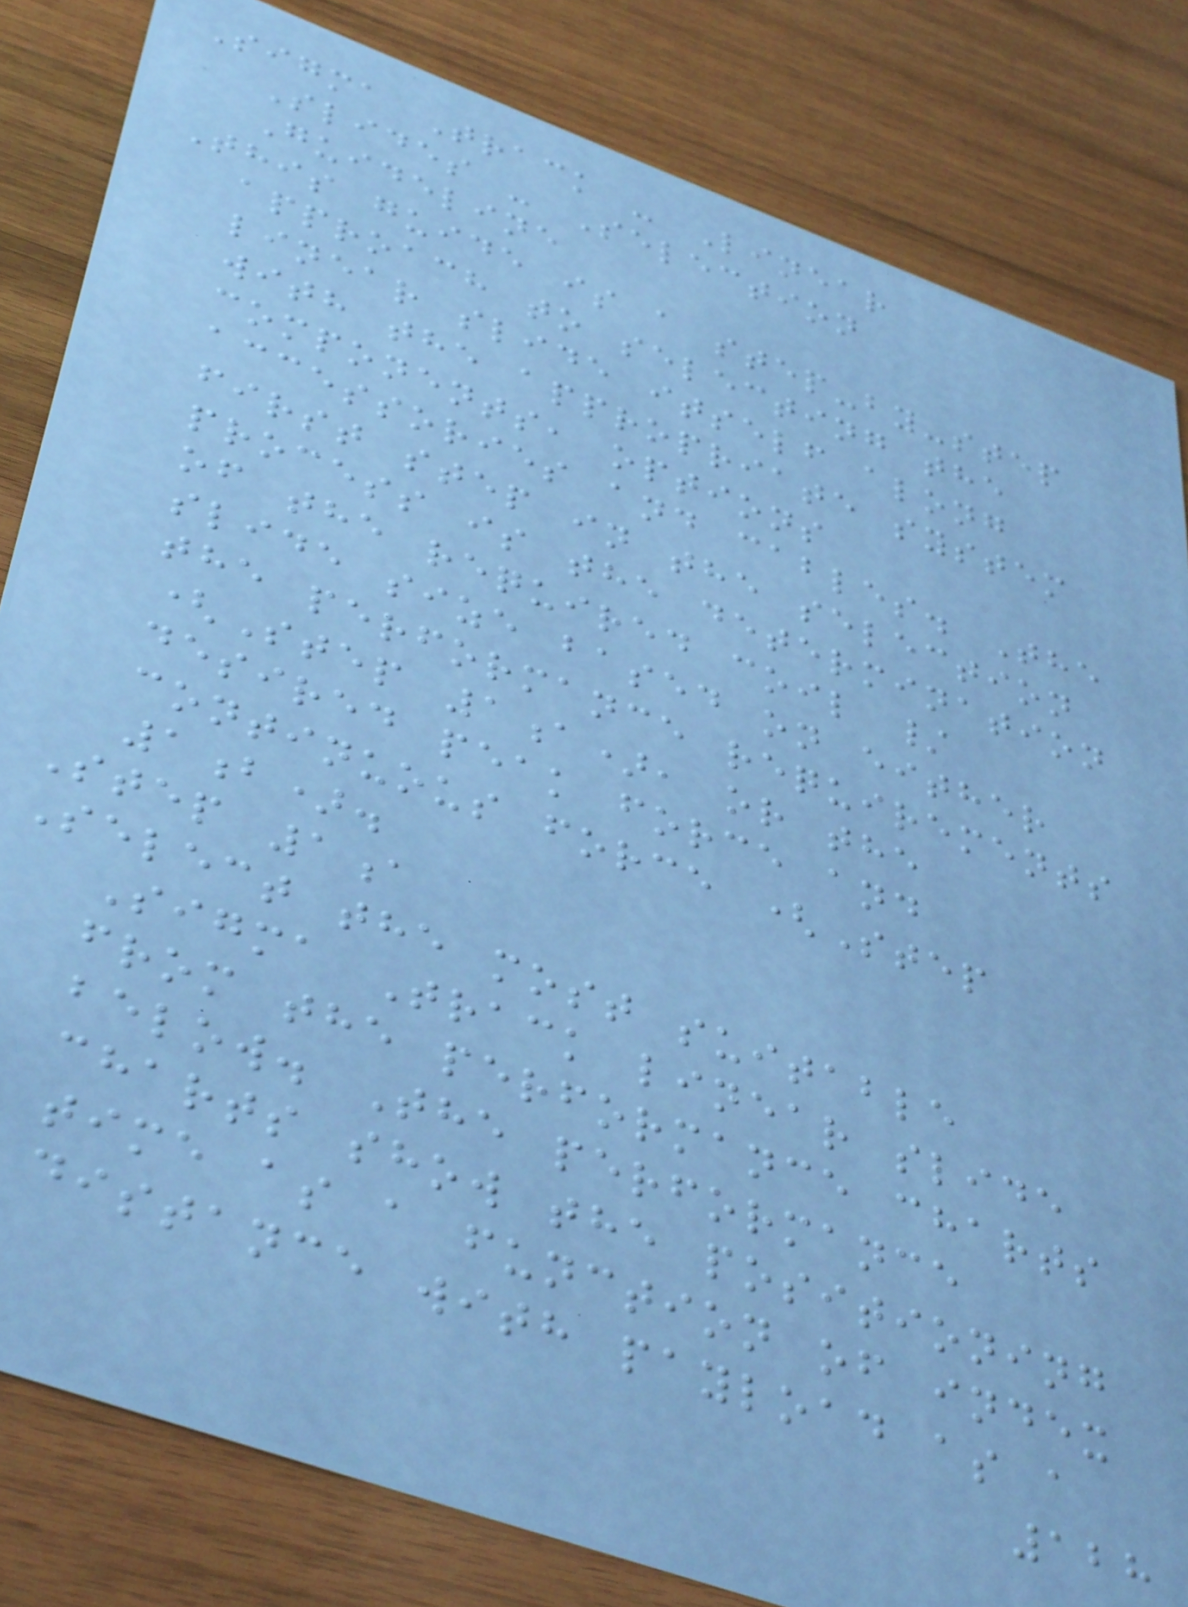Sigma Track - Linear
Slides - Selection
Guideline
This guide is a step-by-step
approach to selecting the
linear slide itself along
with the appropriate system
components, options
accessories and cables. The
first step in the selection
process is the determination
of the required coil /
slide size based on either
the performance requirements
(Step 1a), or the
desired peak force and
continuous force (Step
1b).
Step 1a
Select the most suitable
Sigma Track linear slide
from the performance charts
below. The performance
charts show the positioning
time as a function of index
distance with payload as a
128
